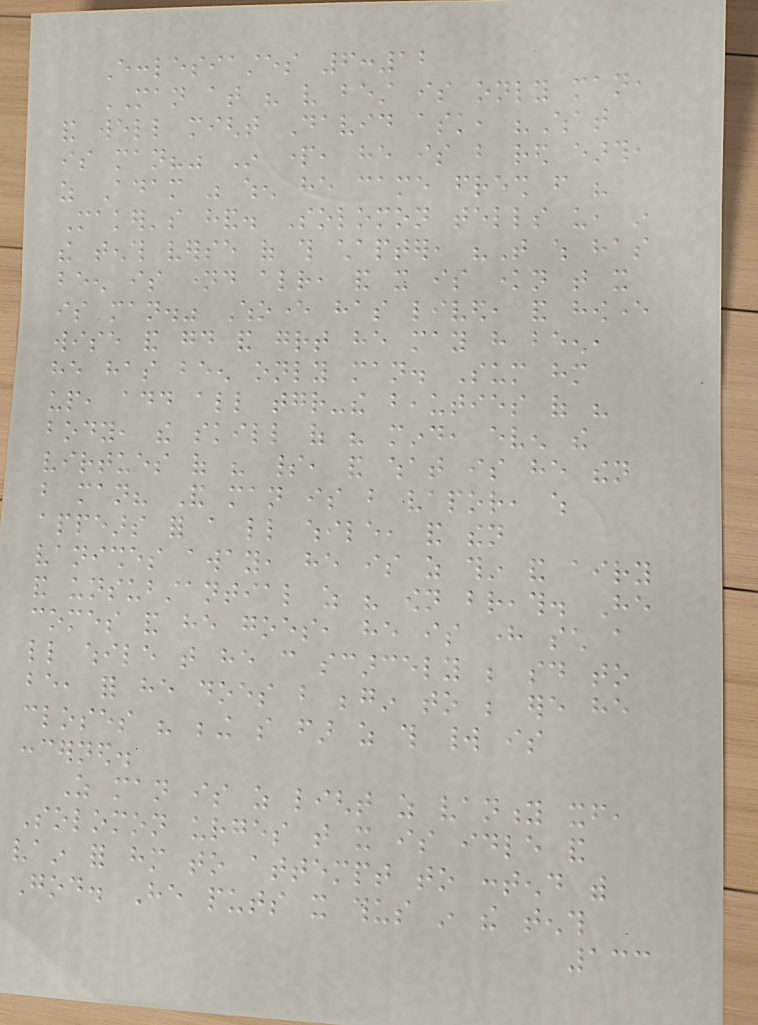Ecclesiastes 6:12
MAN at his very best is only man,
and well might David ask, "What
is man?" In part, he is but red earth,
as Adam was when he came fresh from his
Maker's hand. Solomon tells us, in
the tenth verse of this chapter, "That which has
been is named already, and it is known that it
is man." Whoever has lived, and however
wise and good and great he may have been,
he has been only man. Sum him
up, add all together-the beauties of his
body, the skill of his mind, even the
virtues of his spirit, and what is he then
but man? And man is but vapor, which
appears for a little while, and then
vanishes away, he is as thin and airy
and unsubstantial as his own breath. He
comes and he goes, he is here such a
little while that he can scarcely be said to
be, for he does but begin to be ere he
closes his being so far as this world is
concerned.
As man is as light as vanity itself,
Solomon urges that it is idle and
vain for him to attempt to contend with
God. He puts it thus in the tenth
133
